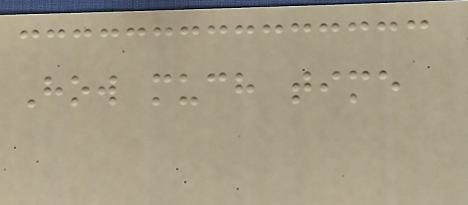How much time
